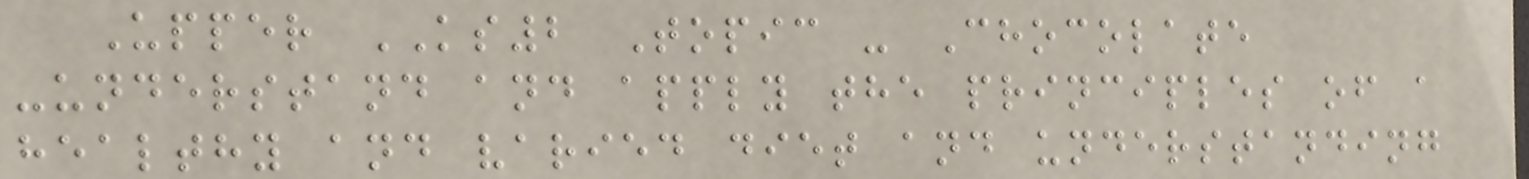Upper KS2 Topic - Chocolate
-understand and apply the principles of a
healthy and varied diet and understanding
